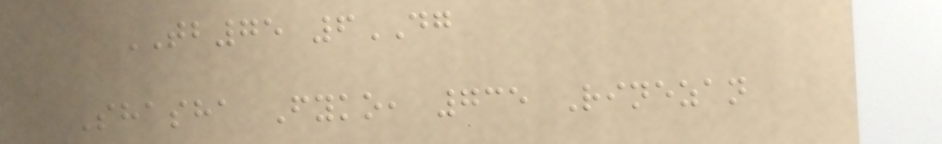TB75 6DG
Shasha Fyko, 735 Rinezan
